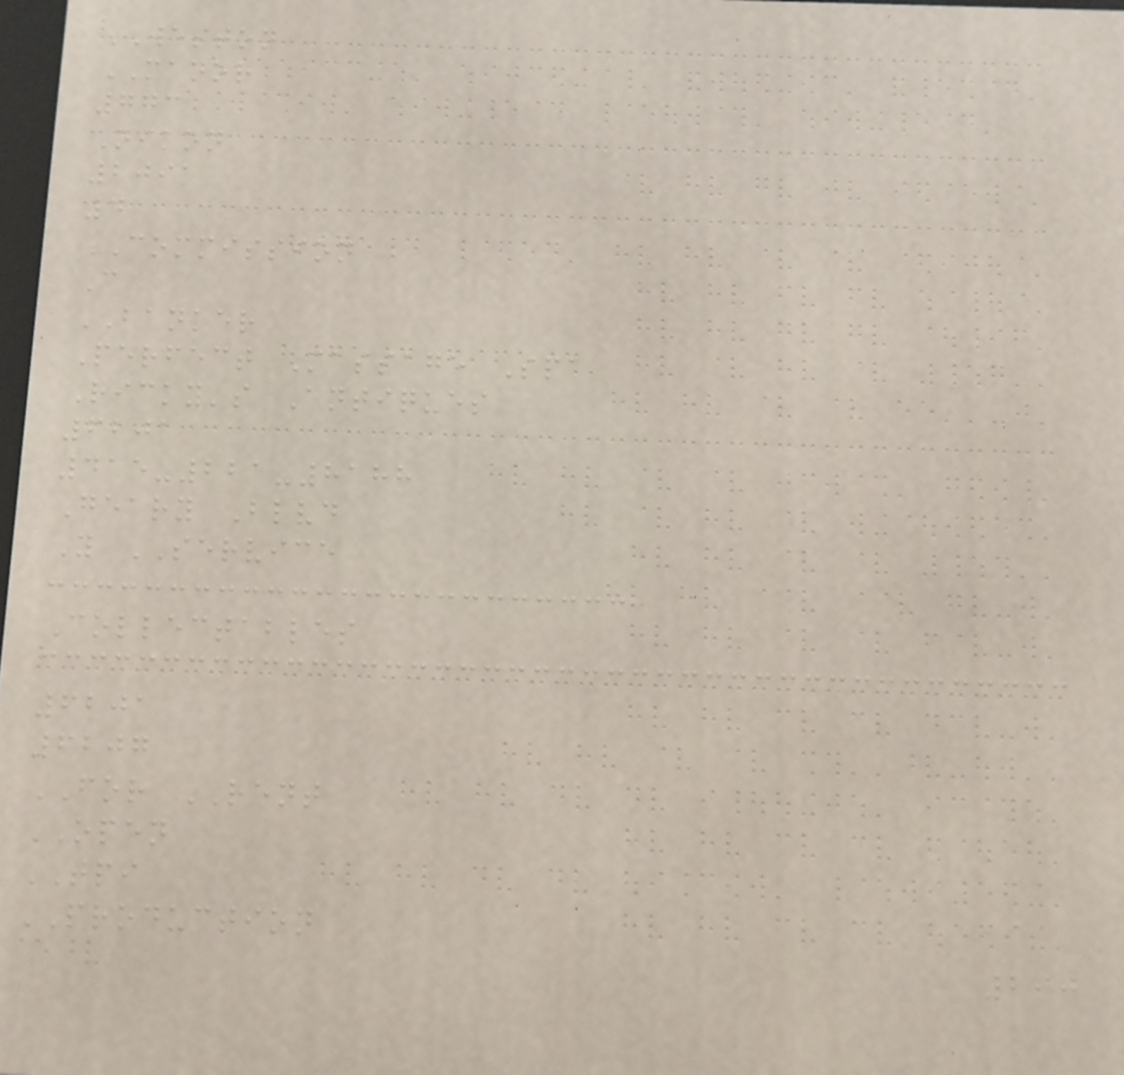WESTON
MANOR
773
Nikon
2091
4
COMMISSION
C
BANKER
Perfect Massage Spa
Ricky's Antiques
6201
415-221-8188
Geary Blvd
Y SERVICE
Collectables
6201
6207
FOR RENT
OPEN
TPI
PRODUCTION
290
